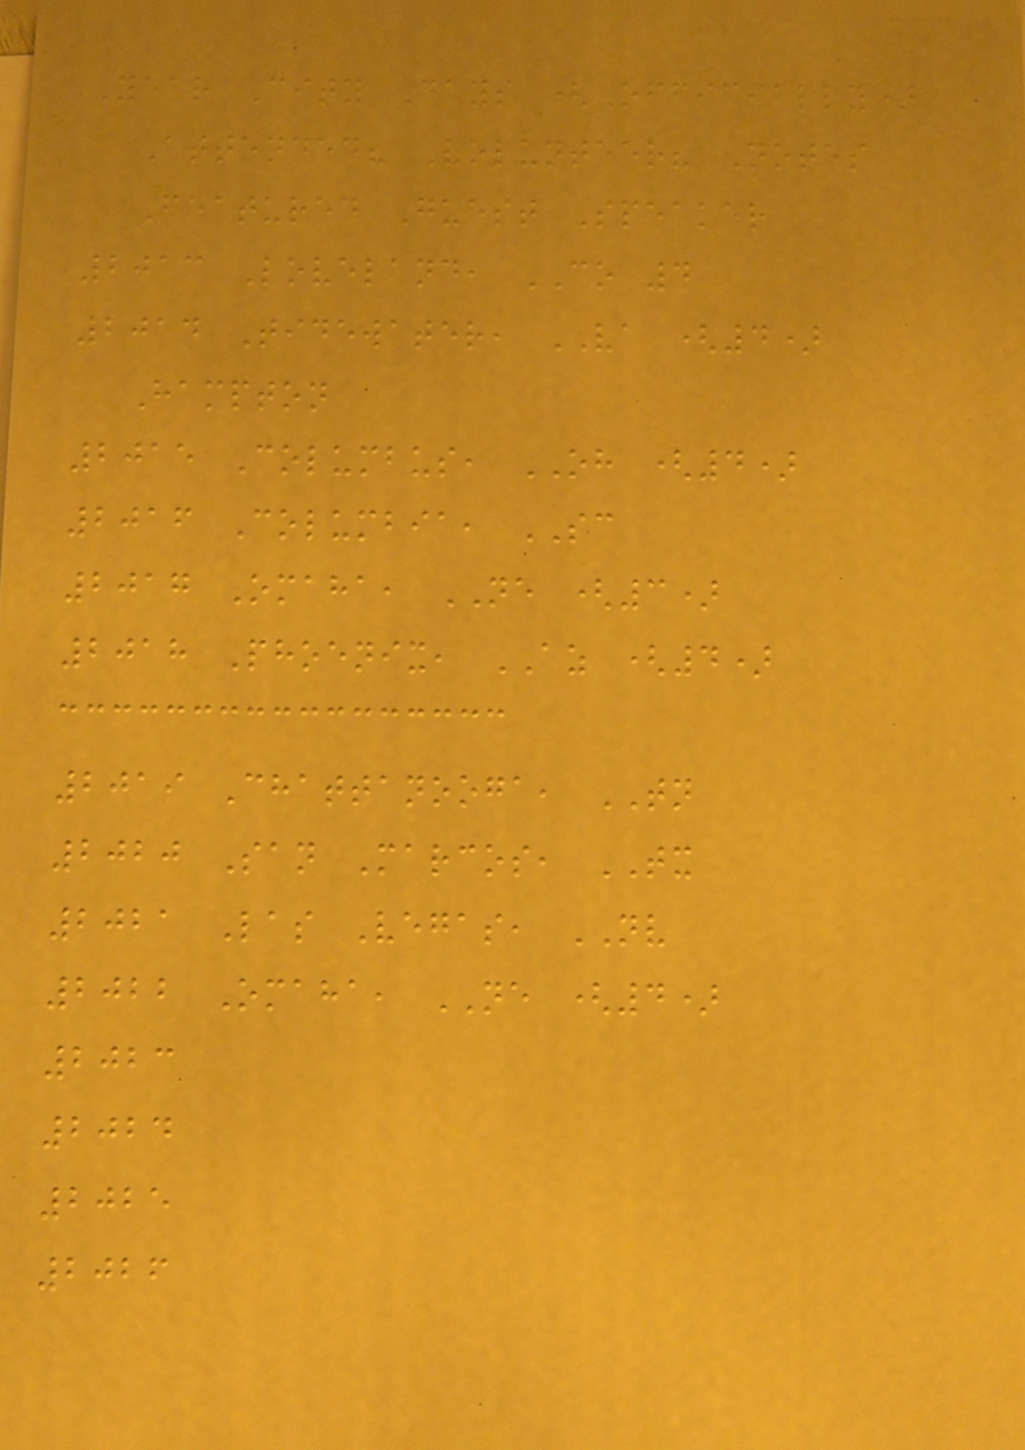Year City Days (Officially)
Attended? Volunteer? Notes
Featured Guest Speaker
2013 Loveland, CO 4
2014 Tidewater, VA (4)
Hampton
2015 Columbus, OH (4)
2016 Columbia, SC
2017 Omaha, NE (3)
2018 Phoenix, AZ (4)
2019 Chattanooga, TN
2020 San Marcos, TX
2021 Las Vegas, NV
2022 Omaha, NE (4)
2023
2024
2025
2026
